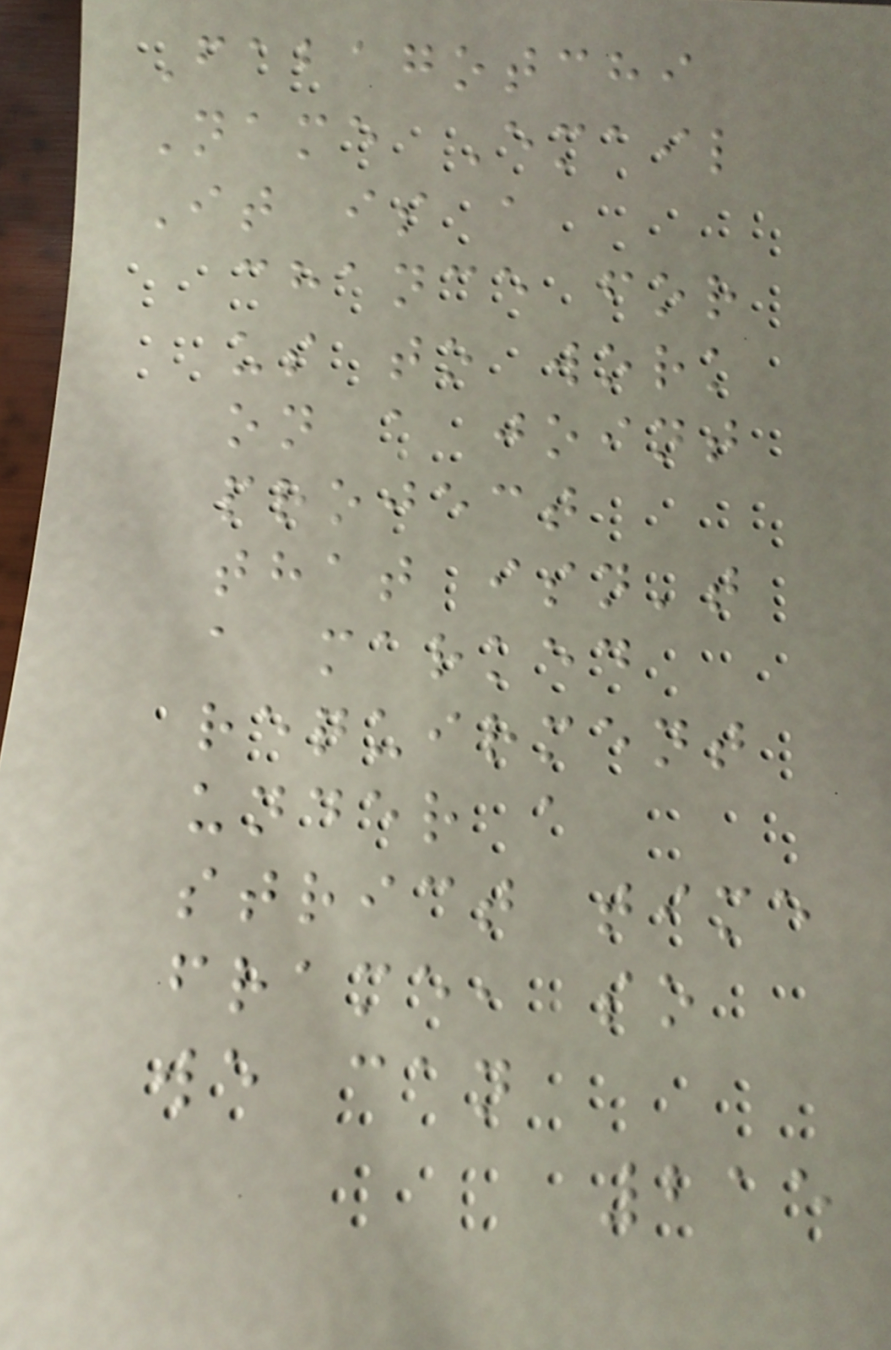Fabagotchi
Name Email
It is a
chance for
us to work
on a joint
project
that isn't
a marked
requirment
under a
strict time
frame, so
we can
215
